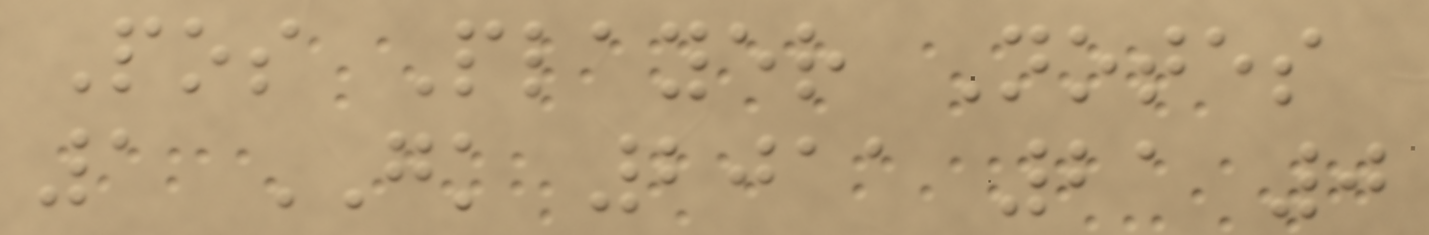Pos Player Notes
1 GK 2011 21 0
